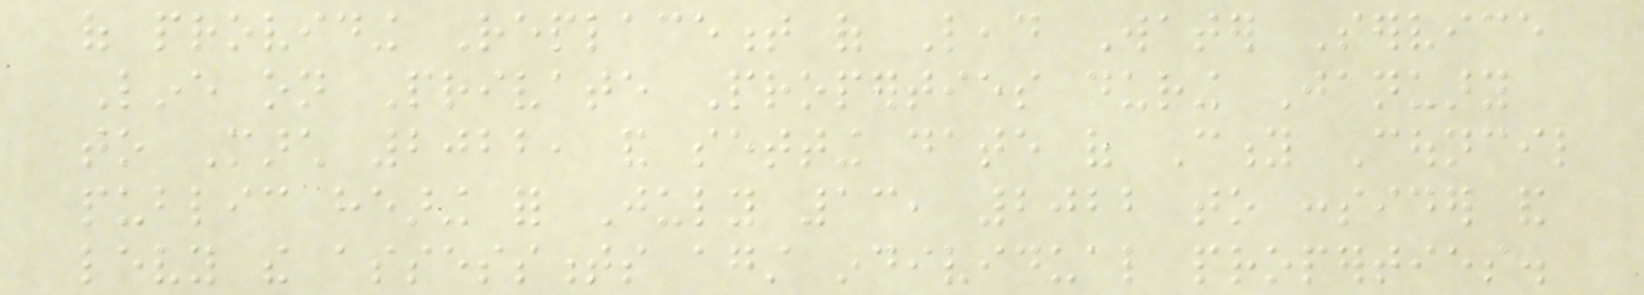of providing Replacement of Lead Water Service
Line on Private Properties during January
to March 2022, and setting date of City Council
public hearing for July 13, 2022 to consider and
levy the assessments against individual properties.
